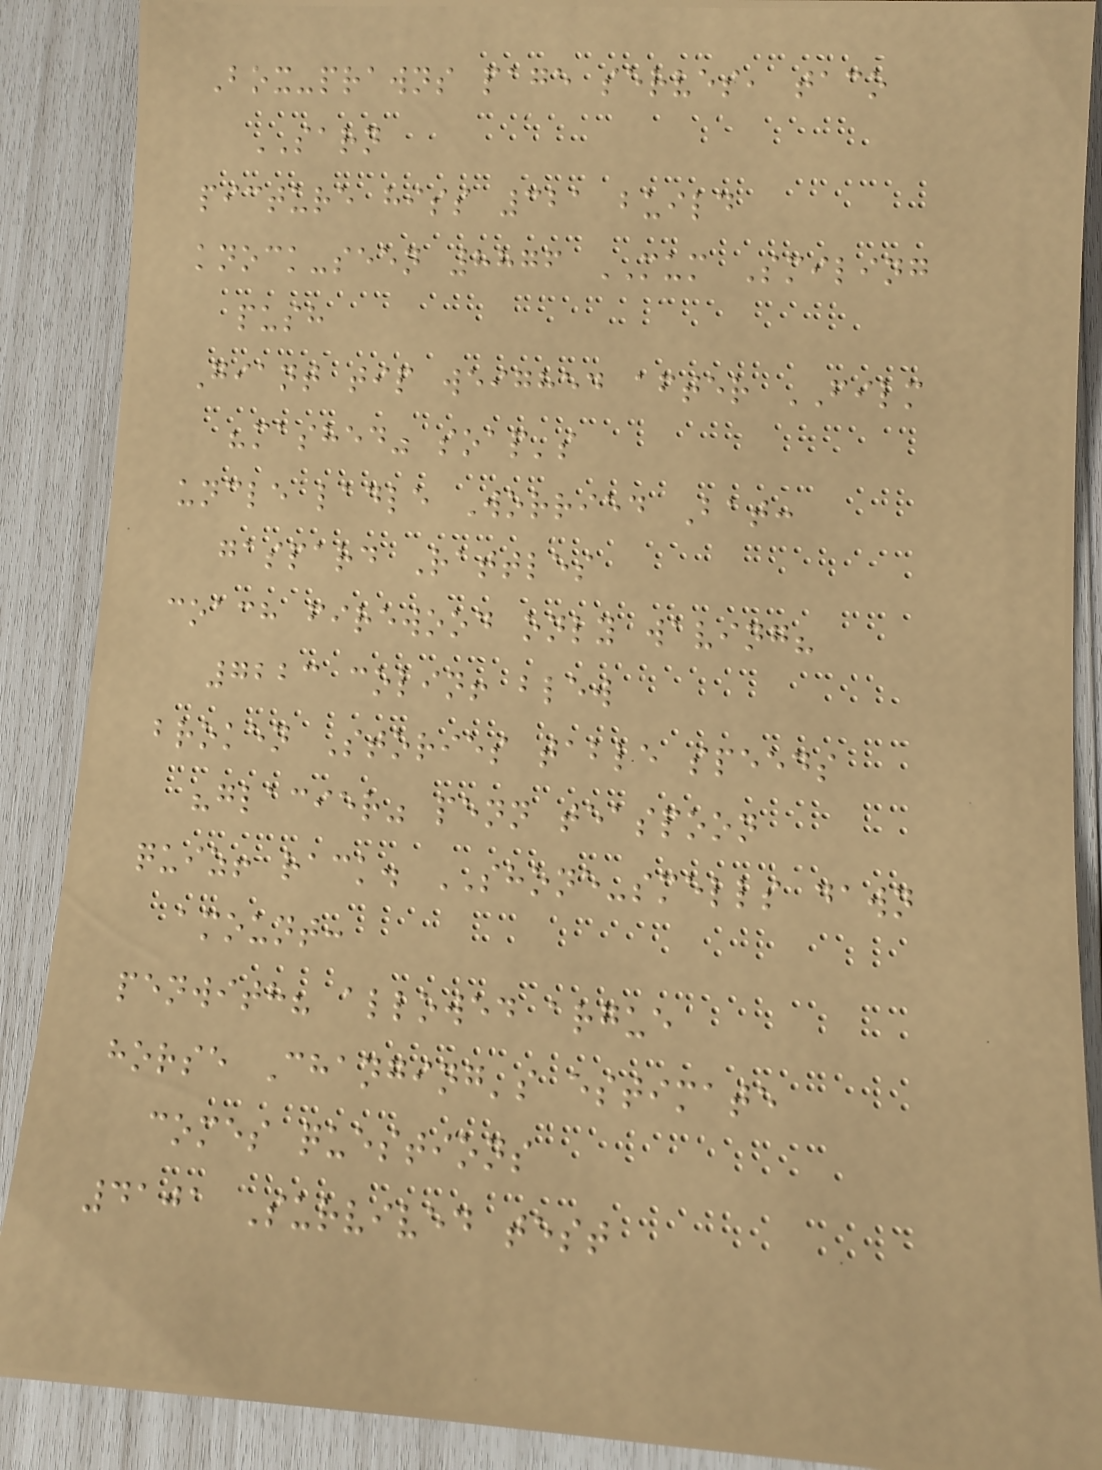Box-prawns page serves, taco
SARN
picture hiss 321 build
knock-seen 8876 MUM Smiling
push
Giant tip weighed after FILM
"mashed" soap's
uncle ladle Worried Bat:
gaspard Rattles
coach firewood only waving?
7223 colin! blew
broken Stories table speeds
"glacier" penn teaspoon
quiz! rack. SHONE-smells dawn
amount:
penwith? allowed argue
horse Changing's estimate
comes questions
4101 Survived test
